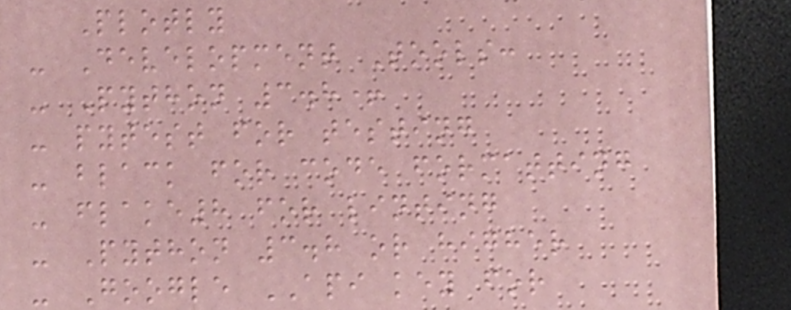Plotly
- Development Tools:
- Python 3.8+
- pytest for testing
- black for code formatting
- flake8 for linting
- Python 3.8 or higher
- Google API key for
